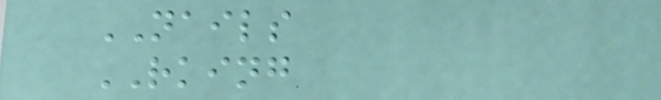NAILS
RKING
